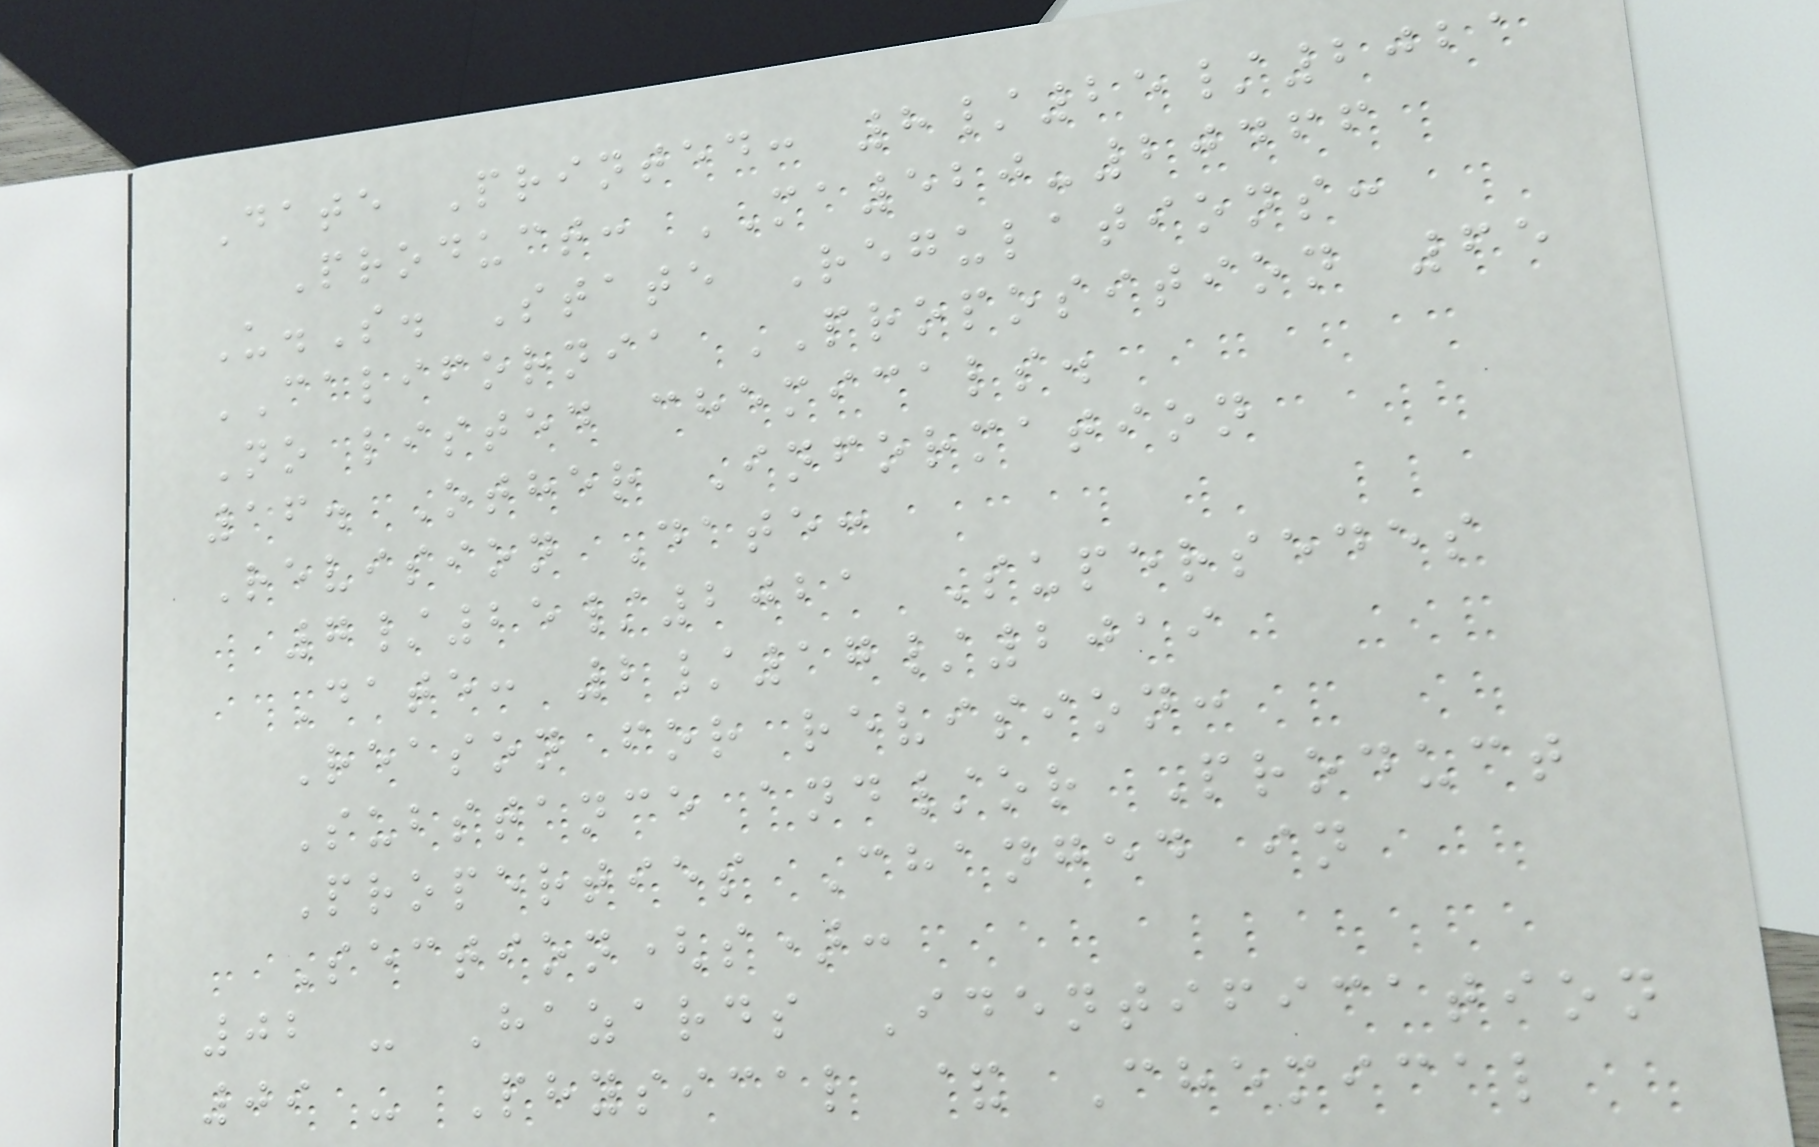Date Printed: 8/25/2021
Product: MA520-20466
U.S. State Regulations:
CALIFORNIA PROPOSITION 65
No listed chemicals.
16. Other Information
Revision Date:
7/25/2021 Supersedes
Date: 2/17/2019
Reason for revision:
Substance and/or Product
Properties Changed in
Section(s):
02 - Hazards Identification
09 - Physical & Chemical
